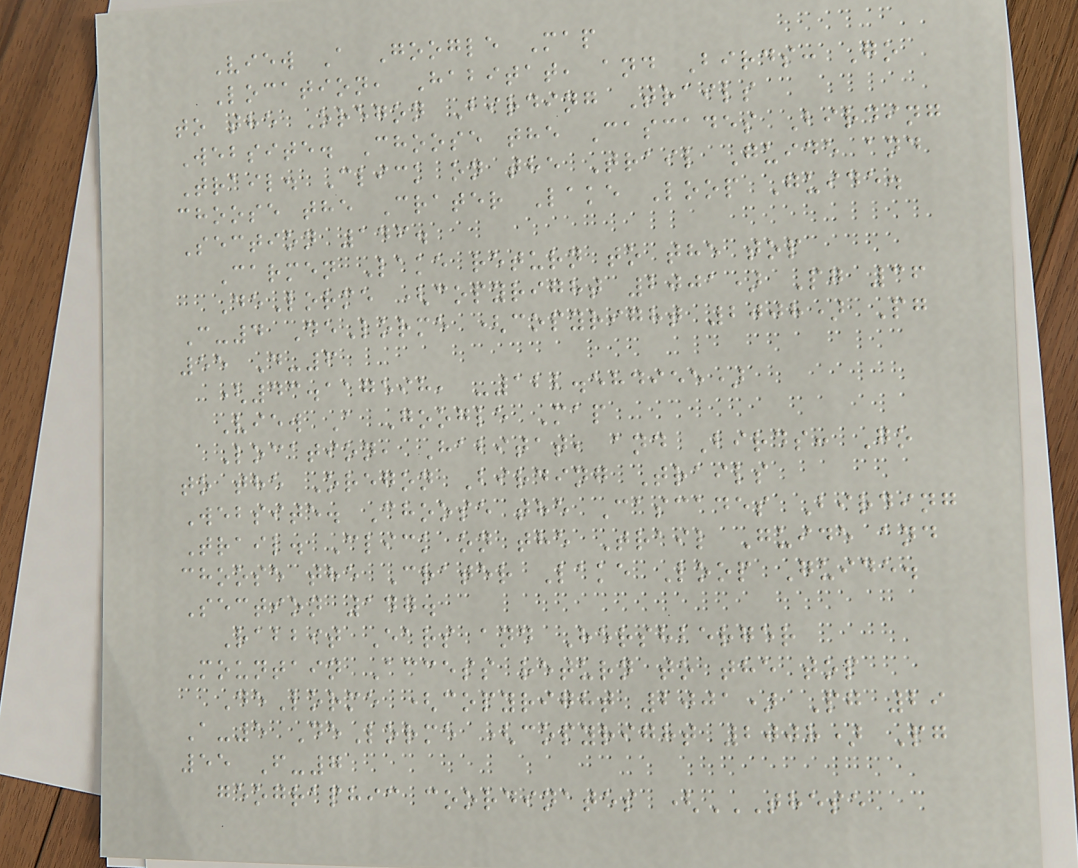View A Google Map
Location, Habitat, and Birds: Go
to the Oregon Birding Trails
Website. Choose the Cascades Birding
Trail. Click on the Trail Guide and
choose the Crater Lake Loop Guide.
Section 146.
Carmen Lake return to the top
DeLorme (copyright 2001) Pg 36
C-4 DeLorme (copyright 2008) Pg
55 D-6
(43.117598, -122.584955)
View A Google Map
Location, Habitat, and Birds: Go
to the Oregon Birding Trails
Website. Choose the Cascades Birding
Trail. Click on the Trail Guide and
choose the Crater Lake Loop Guide.
Section 147.
Rabbit Ears and Hershberger
Mountain Access return to the top
DeLorme (copyright 2001) Pg 29
A-5 DeLorme (copyright 2008) Pg
55 F-7
geographic coordinates (THESE
